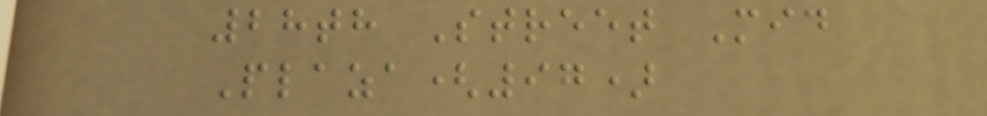28th Street Mid
Plaza(97)
